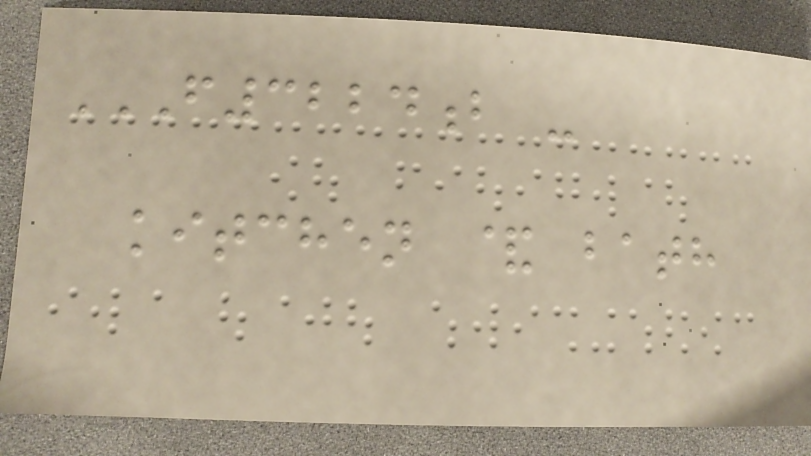F3224B -
KITCHEN & BATH
